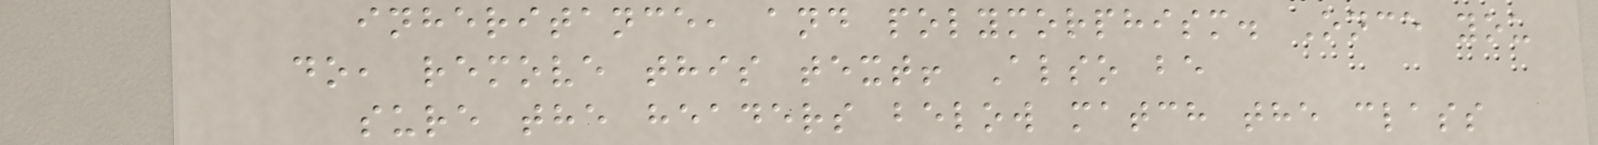inheritance, and polymorphism. Once you
do, remove this text! Also be
sure the headers below match the class
